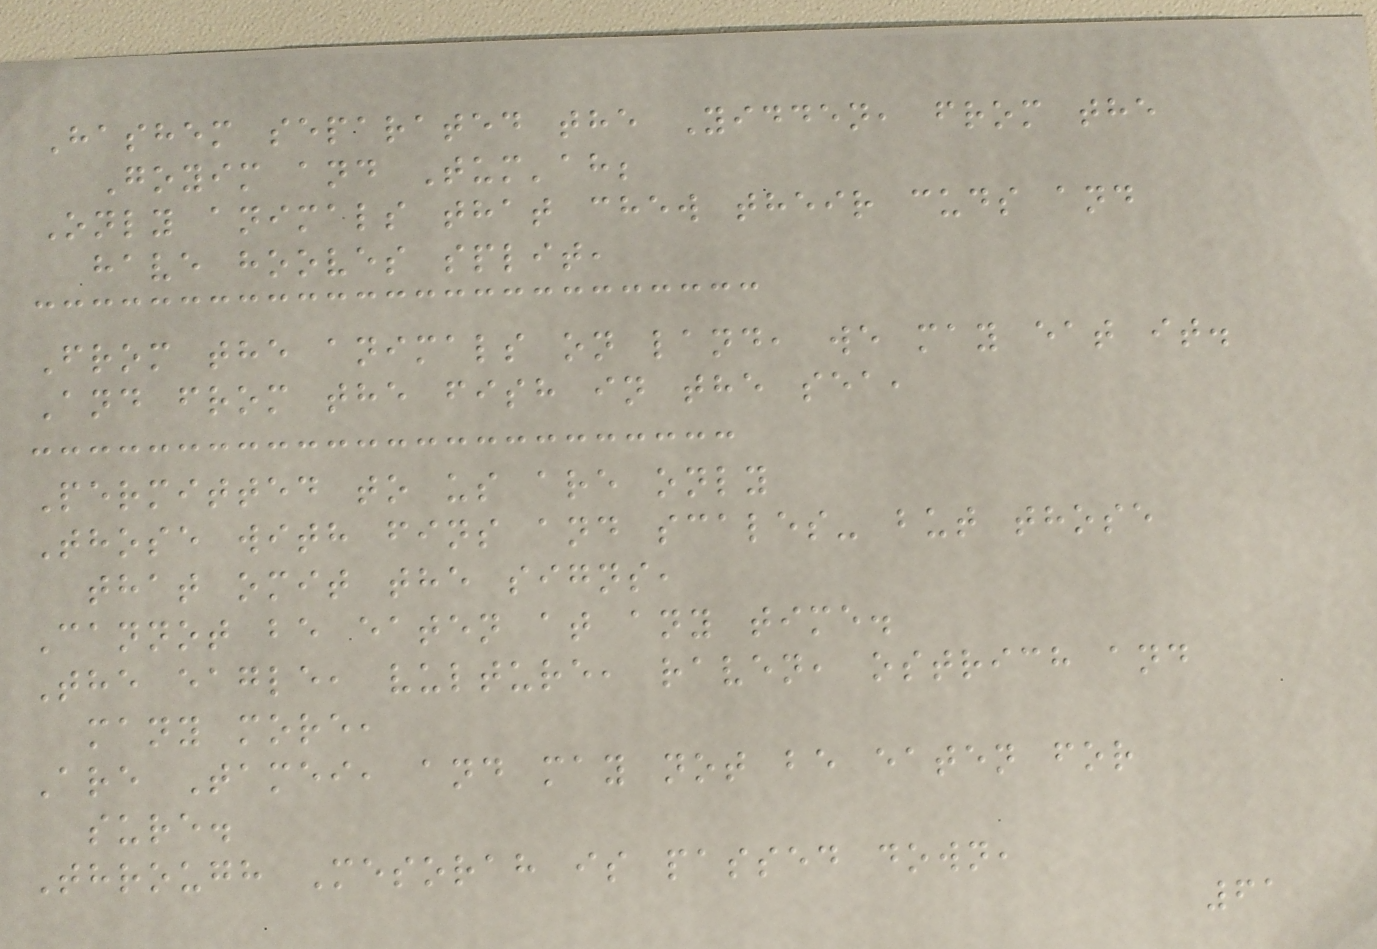Hashem separated the Yidden, from the
Goyim and Tum'ah;
Only animals that chew their cuds and
have hooves split,
From the animals on land, we may eat it.
And from the fish in the sea,
Permitted to us are only
Those with fins and scales- but those
that omit the signs,
Cannot be eaten at any time.
The eagle, vulture, raven, ostrich and
many more,
Are Tamei, and may not be eaten for
sure.
Through Mesorah is passed down,
61
